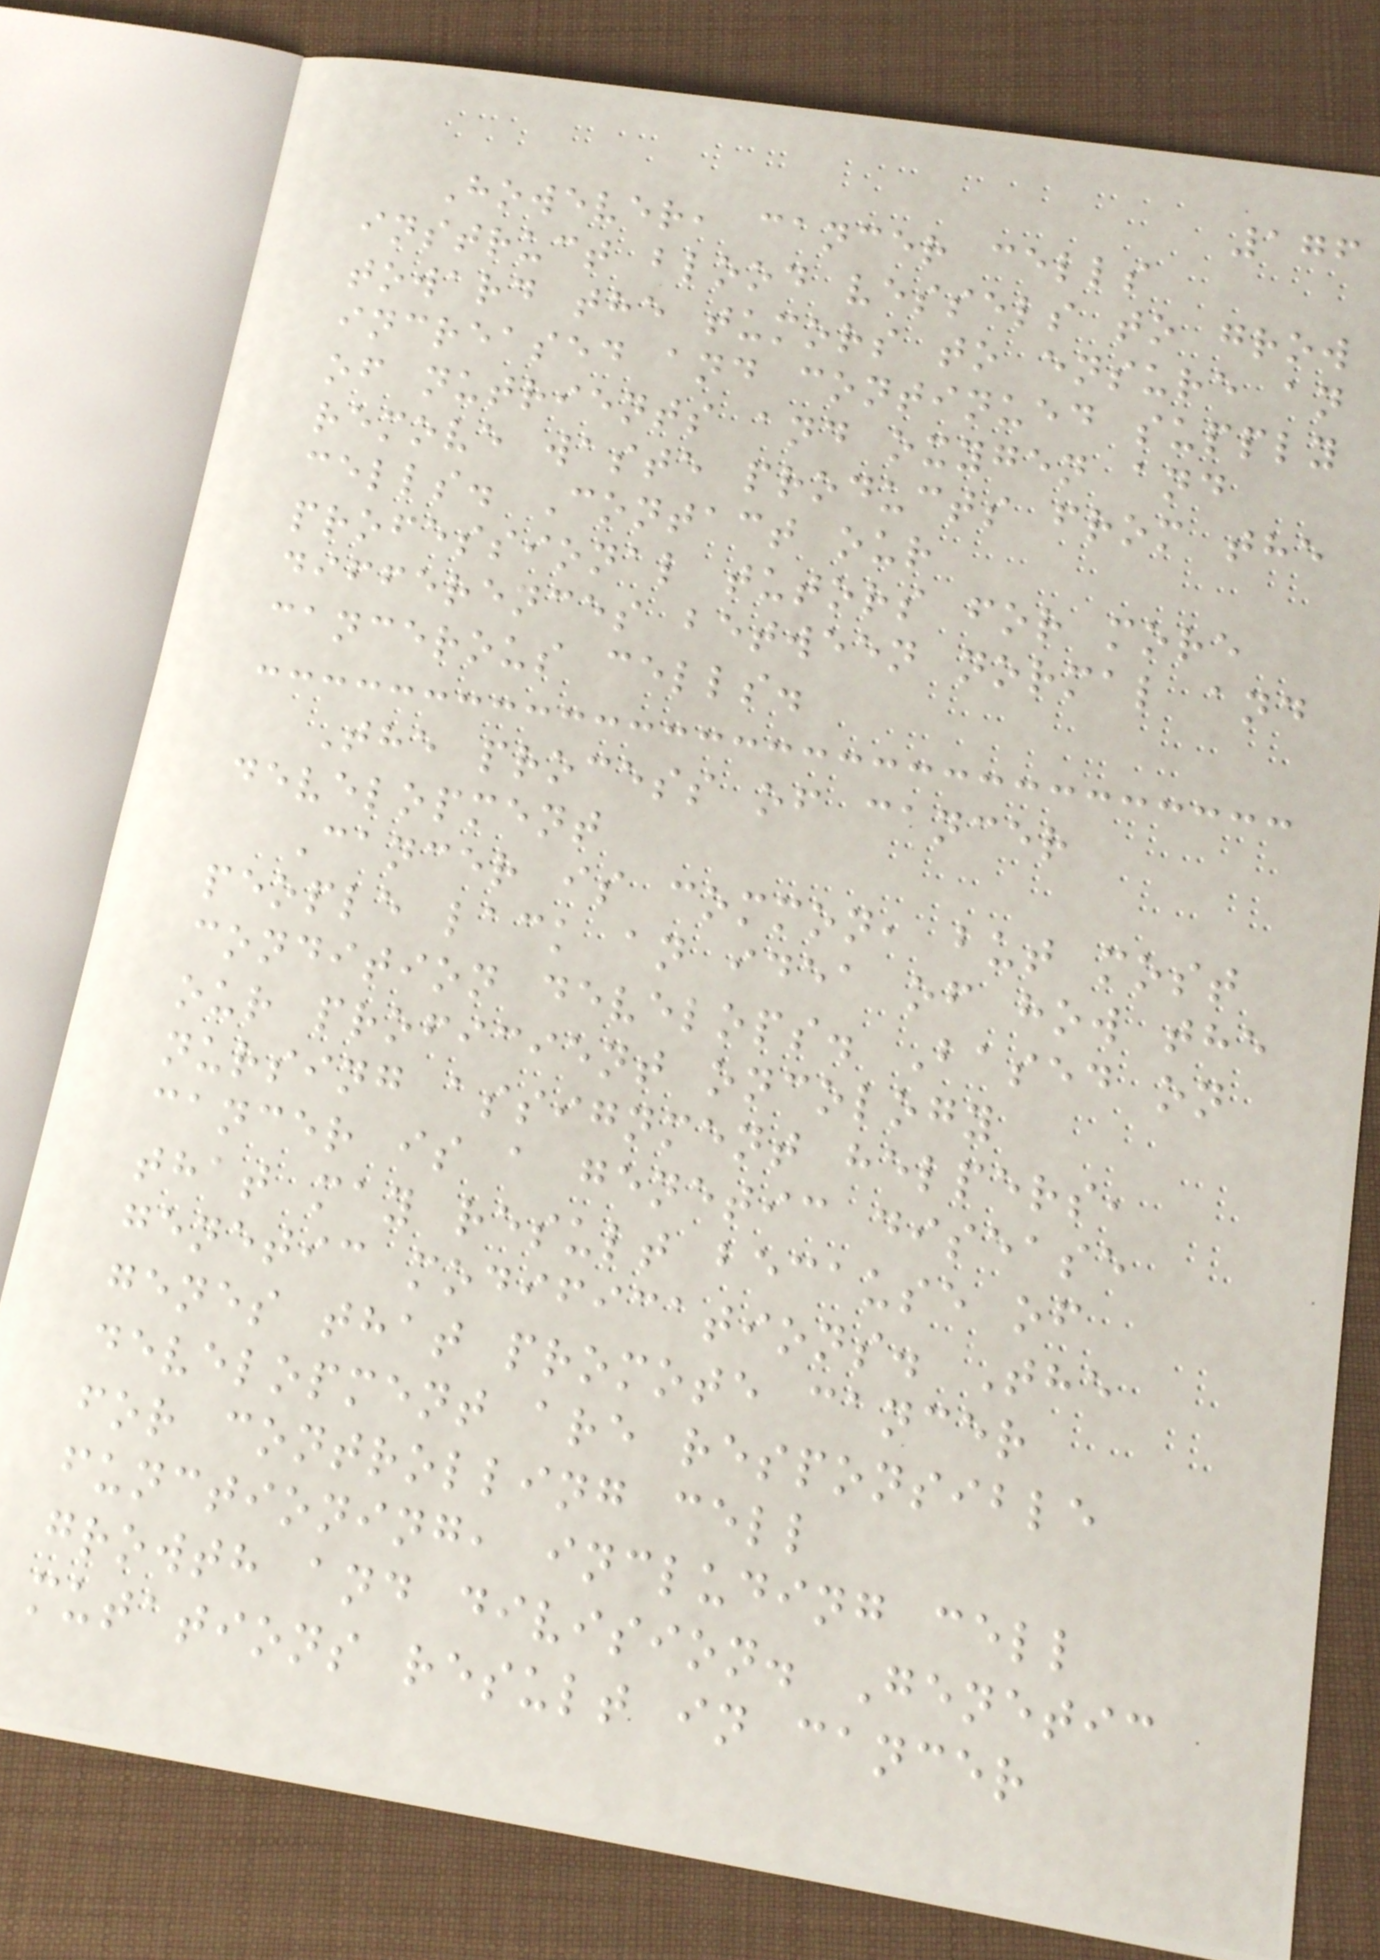176
However, cancer cells
instruct blood vessels to grow
toward the tumors to ensure an
increased and continued supply
of nutrients and oxygen and
remove waste products from the
cells. Contact our
professional tutors for more
differences between normal and
cancerous cells.
The process of cancer
development
Cancer is common, but most
people lack an idea of how the
condition develops. Based on
our proficient oncology
nursing assignment helpers,
cancer is a genetic disease
that may result because of
genetic modifications. The
genes that promote cancer
development are responsible
for controlling cell
functioning, including cell
growth and division. Genetic
mutations result in cancer
